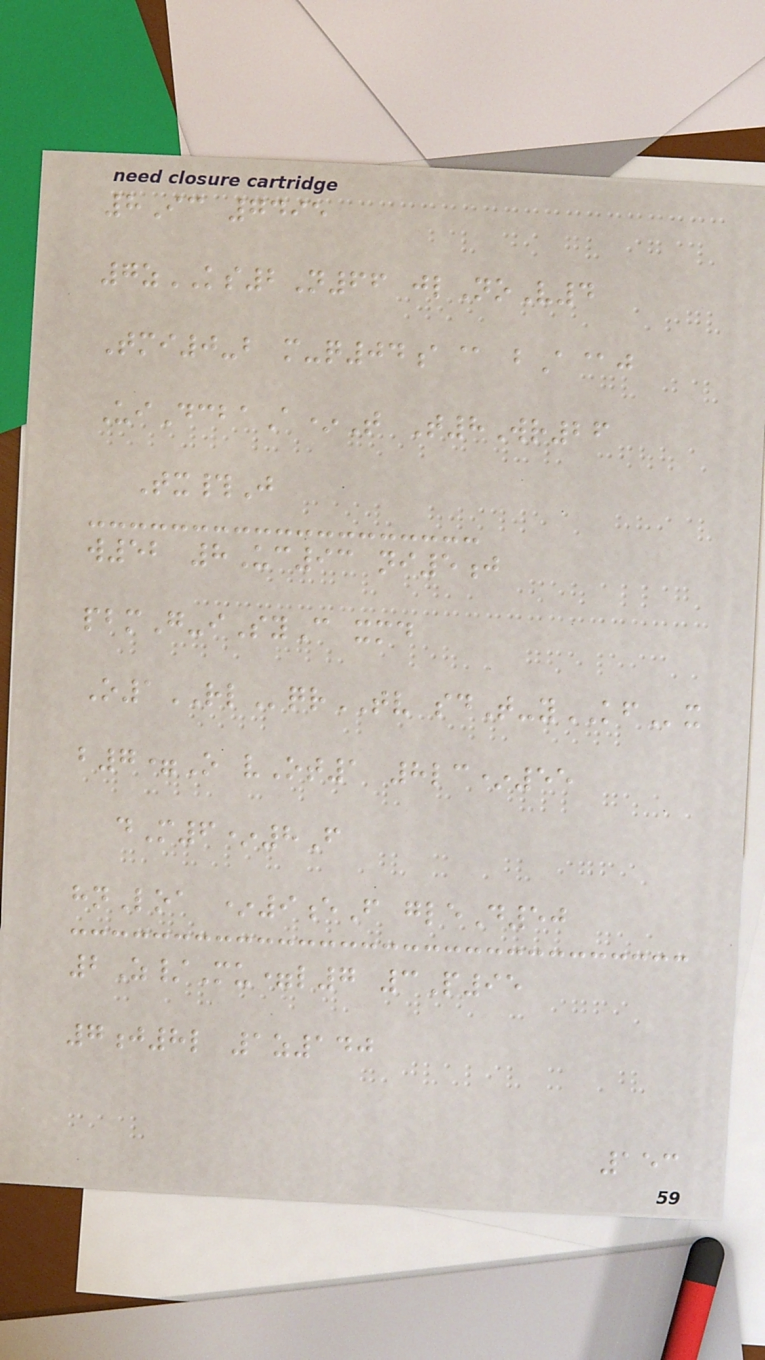8Ic 7495
7zKS2N66 jlNoV4
Tmi0-b m-q04a@ bA@j
UiDcbaA*T T8Wr26
Tx#J
w52 8Uc93 ni5j
pbmG-iSyC xmd
O1RLqrTV sdT-yKFx
b7=O vOt1 8lc*55
dM6*8F
hnLoa *9eF gleD50
2Z/Mu=l7 3P95
7j8l 1z140
153
